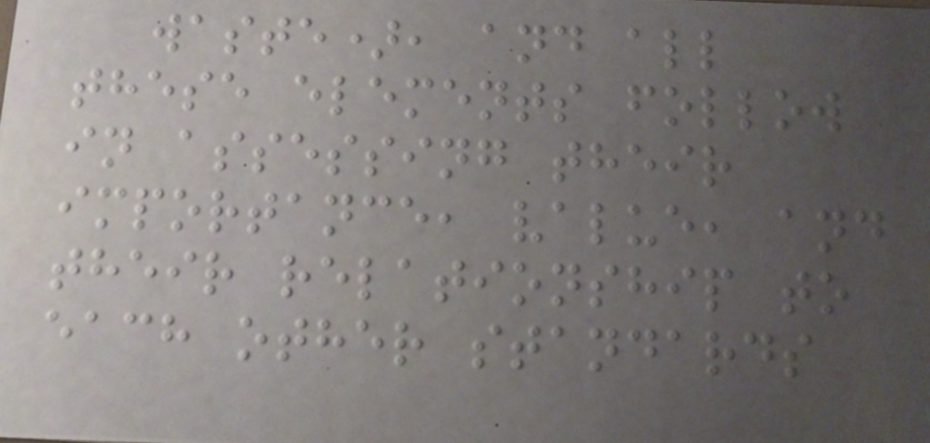waste), and all
these elements follow
in assessing their
importance, value, and
their relationship to
each other standards
